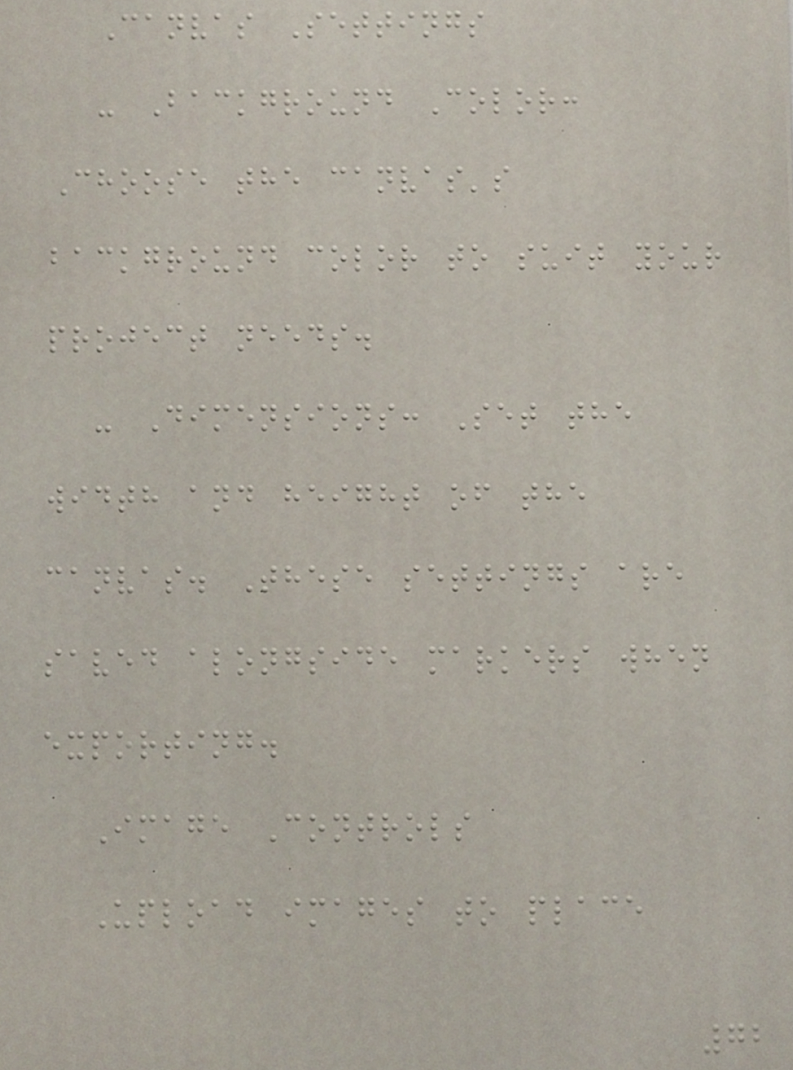Canvas Settings
- Background Color:
Choose the canvas's
background color to suit your
project needs.
- Dimensions: Set the
width and height of the
canvas. These settings are
saved alongside markers when
exporting.
Image Controls
Upload images to place
72
